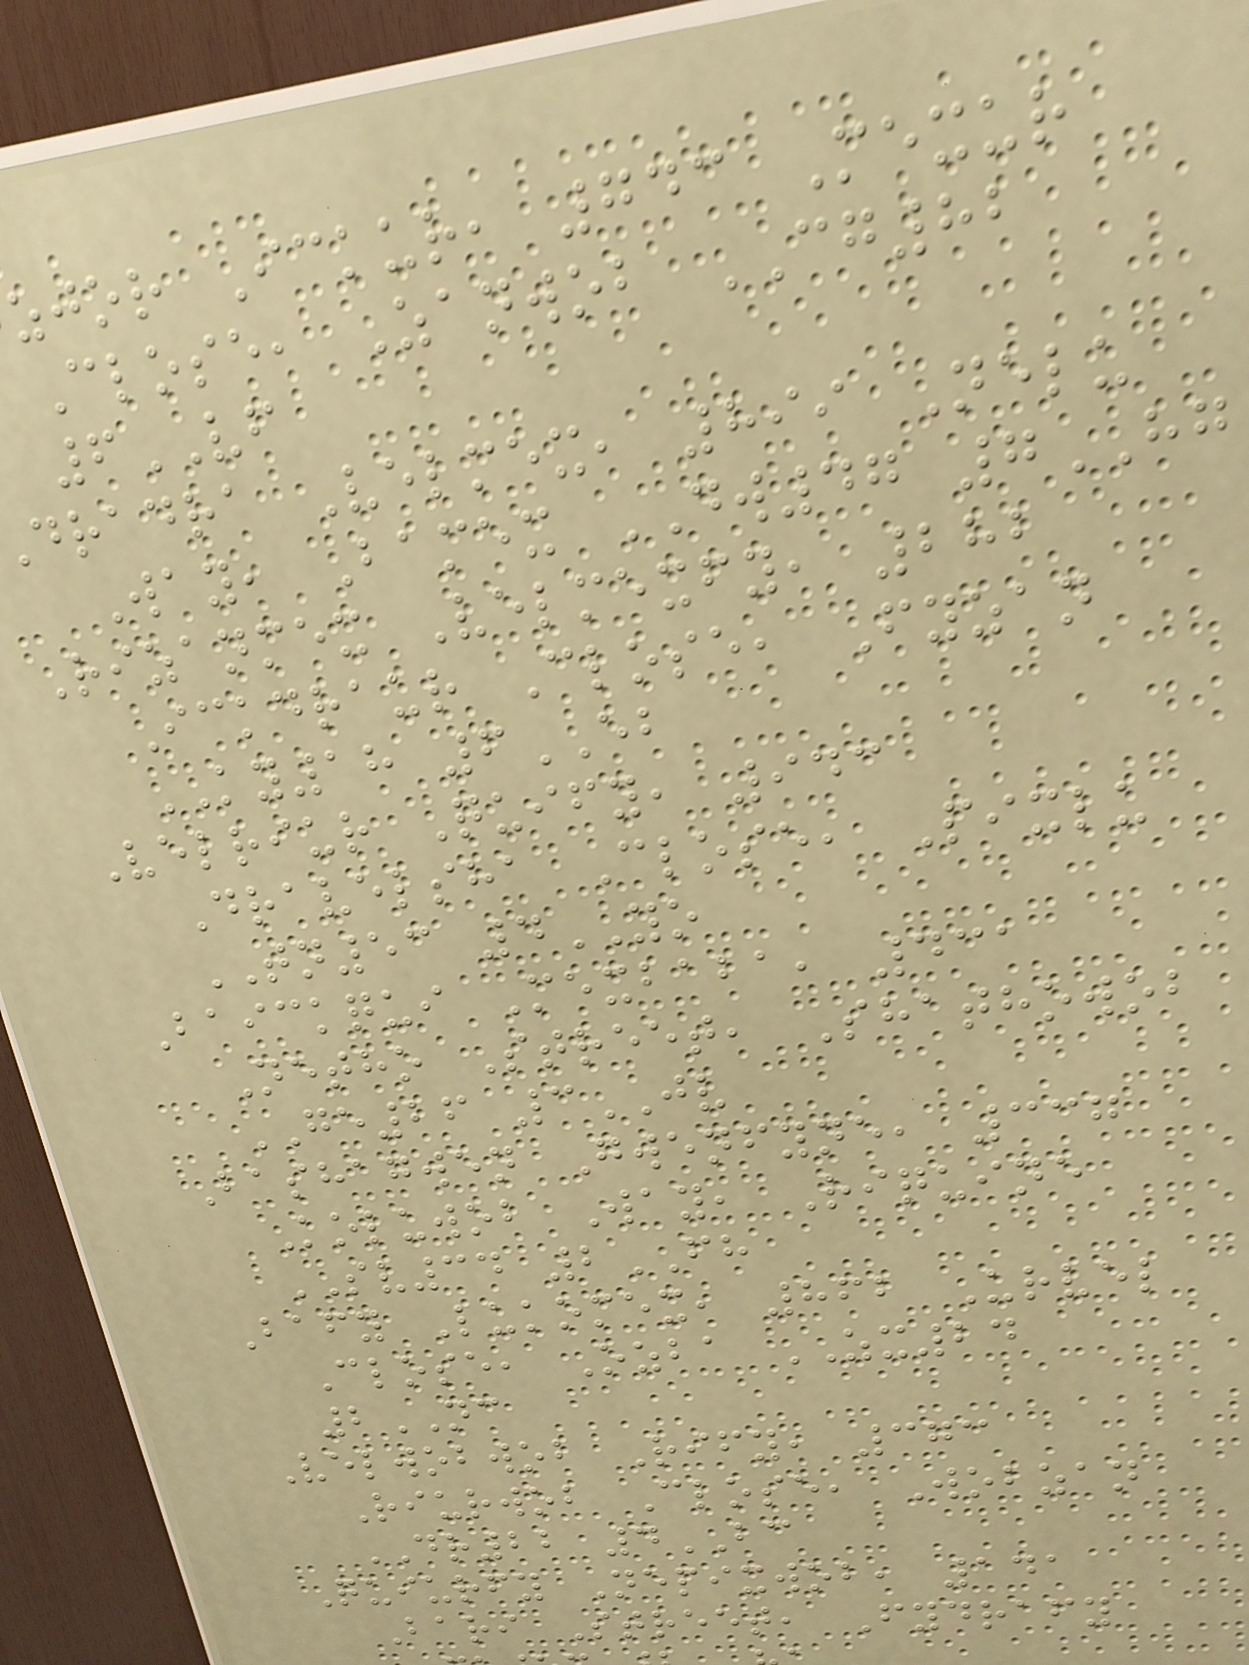zjor Ickur, 743 Mexur
Close, Zanwob CG82
6VF
dradra Velmex, 899 Nelu
Way, Bamex DW47 7HG
Rizanmex Velmexfy, 282
Ickdraur Close, Fyzan
KY18 6EB
Velriur Quify, 943
Dravelsha Close, Pixlu
TN53 4YO
Baickqui Mexbaba, 431
Netho Street, Shathowob
GE26 3JV
Bashagwen Gwenfyne, 337
Koluwob Way, Riquine
SV34 2FH
Bafy Lukomex, 862 Urvel
Close, Ozba ZX24
2NC
Velwobwob Rify, 373
Riurwob Close, Wobzan
DR22 4BC
Quiurfy Nepixwob, 141
Bari Street, Fydrafy
